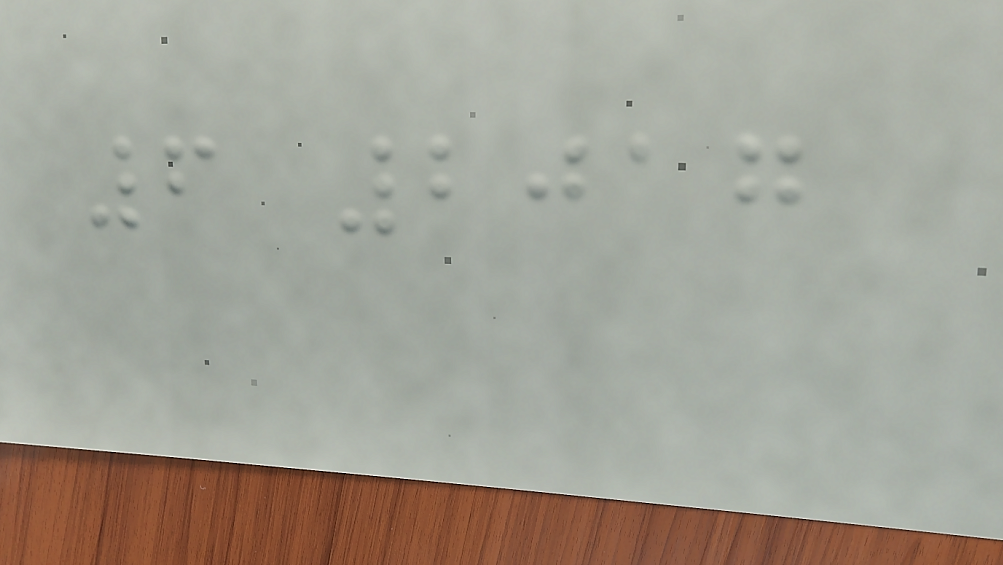6 2017
